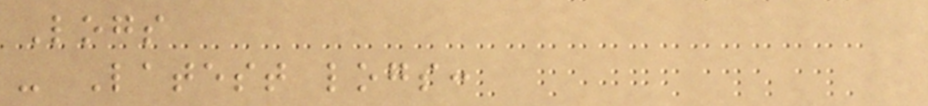Logs
- Latest logs:
